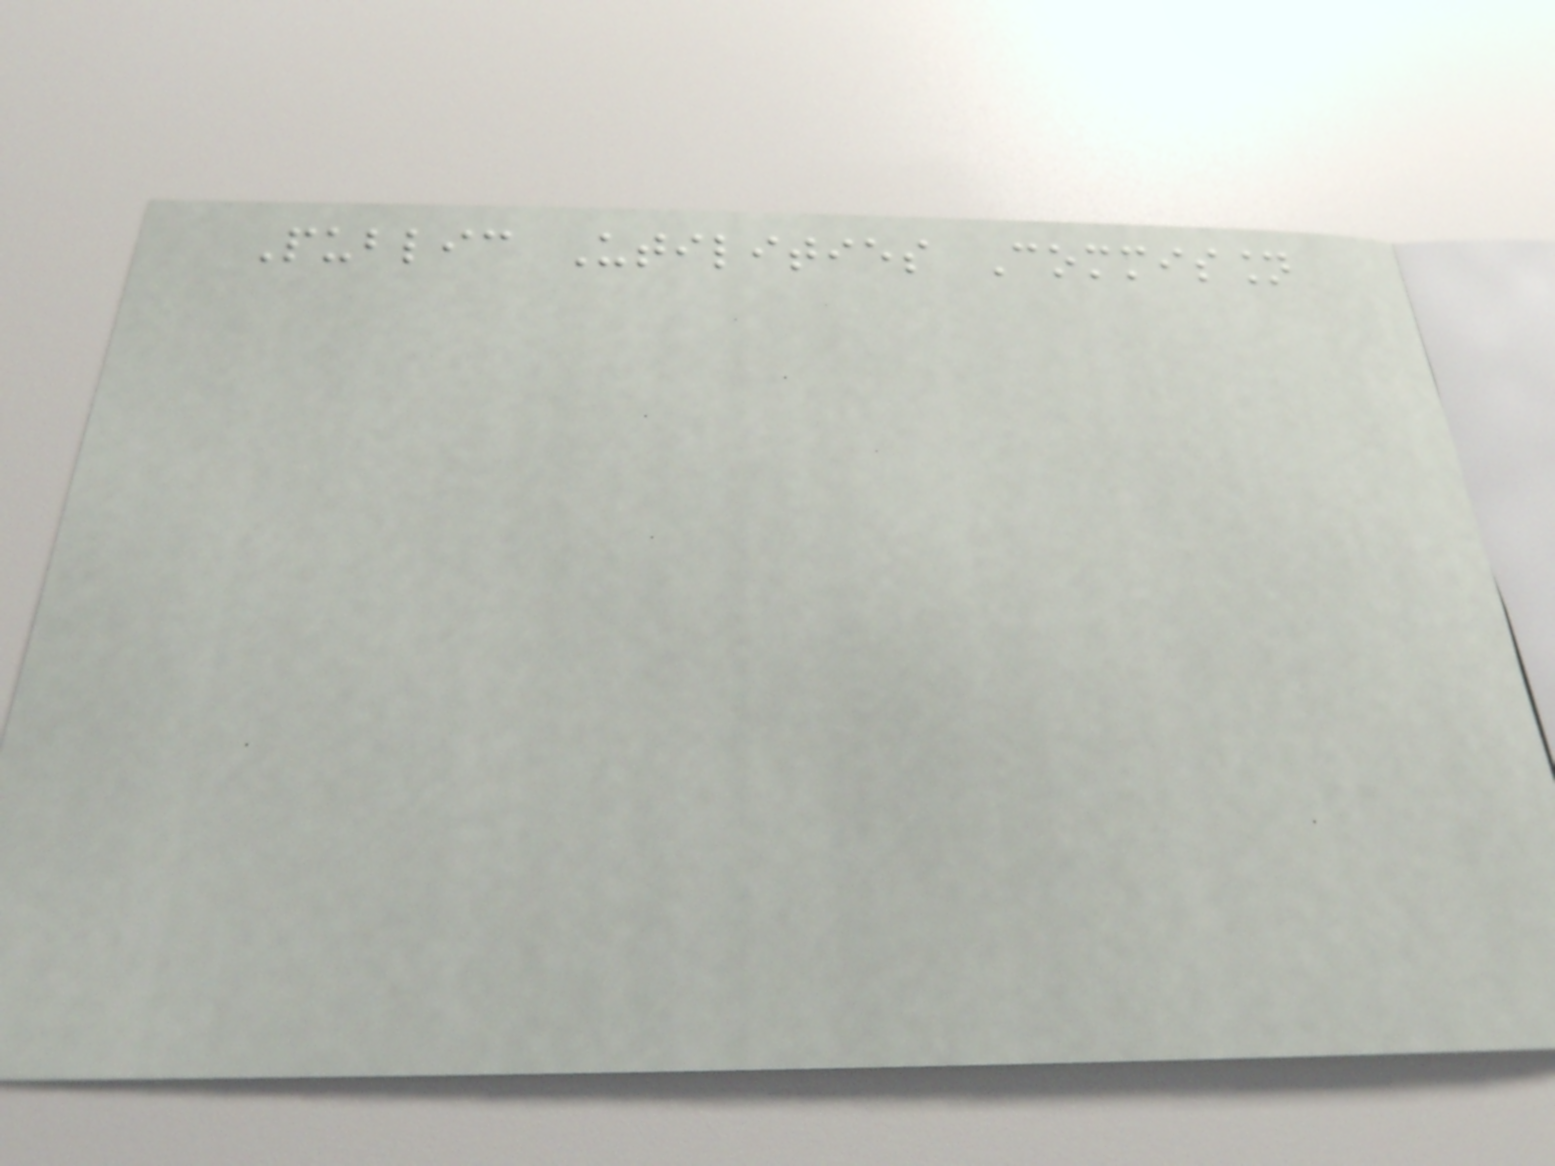Public Utilities Commission
